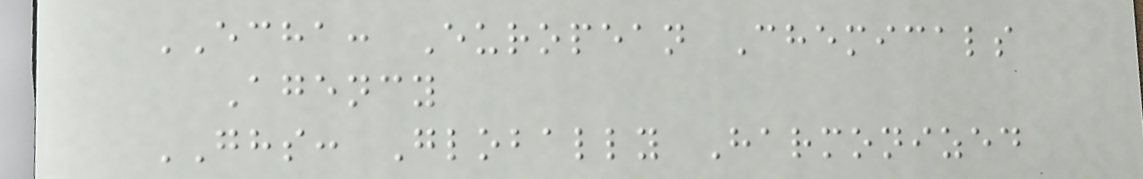ECHA: European Chemicals
Agency
GHS: Globally Harmonized
